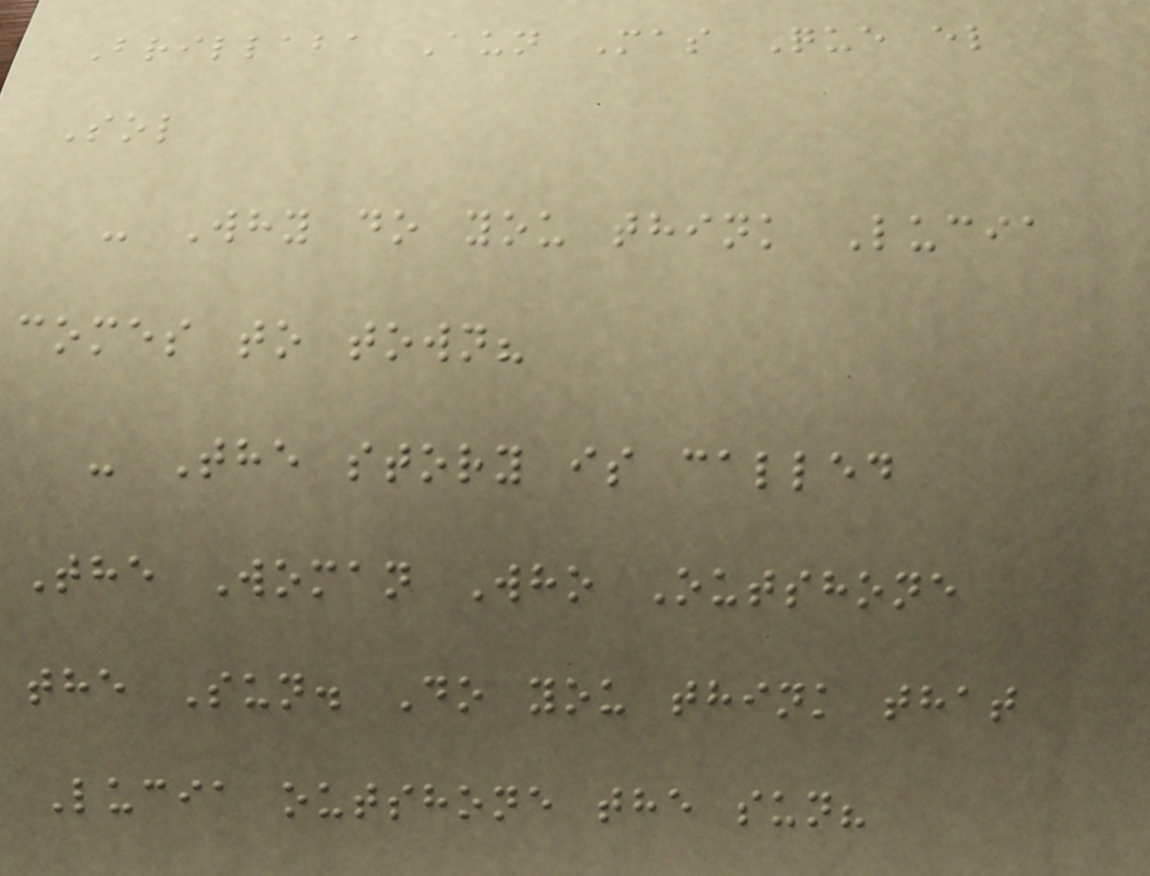Brillaba Aun Mas Que el
Sol
- Why do you think Lucia
comes to town?
- The story is called
The Woman Who Outshone
the Sun. Do you think that
Lucia outshone the sun?
